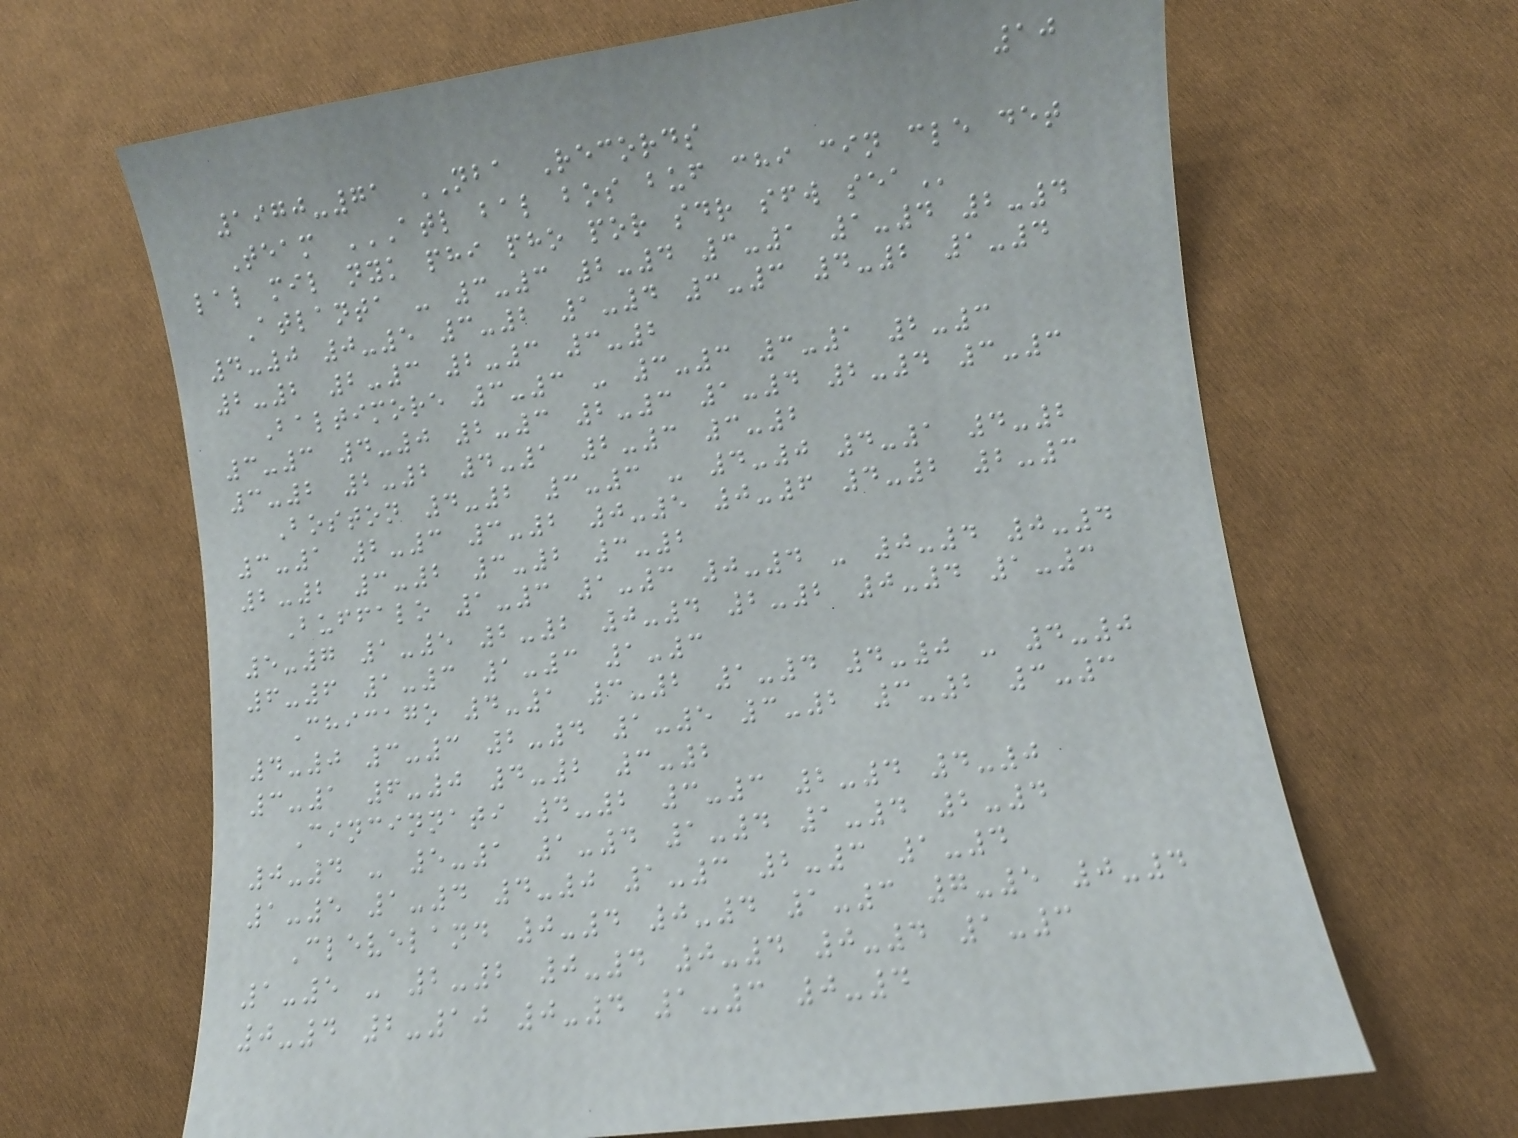10
1970-71 NBA Records
Team ATL BAL BOS BUF CHI CIN CLE DET
LAL MIL NYK PHI PHO POR SDR SFW SEA
Atlanta - 3-3 2-4 3-1 1-4 2-4
4-0 0-5 3-2 1-4 3-3 4-2 1-4
2-2 2-3 2-3 3-2
Baltimore 3-3 - 3-3 3-1 2-3
3-3 4-0 2-3 2-3 1-4 2-4 3-3
3-2 2-2 4-1 2-3 3-2
Boston 4-2 3-3 - 4-0 4-1 4-2
3-1 2-3 3-2 0-5 0-6 4-2 2-3
2-2 3-2 3-2 3-2
Buffalo 1-3 1-3 0-4 - 0-4 0-4
5-7 1-5 2-2 0-4 2-2 0-4 1-3
6-6 1-3 1-3 1-3
Chicago 4-1 3-2 1-4 4-0 - 4-0
4-0 3-3 2-4 1-5 3-2 3-2 3-3
3-1 6-0 4-2 3-2
Cincinnati 4-2 3-3 2-4 4-0
0-4 - 5-1 1-4 1-4 1-4 2-4
1-5 1-4 4-0 1-3 2-3 1-4
Cleveland 0-4 0-4 1-3 7-5 0-4
1-5 - 2-2 0-4 0-4 0-4 1-3
0-4 2-10 0-4 1-3 0-4
